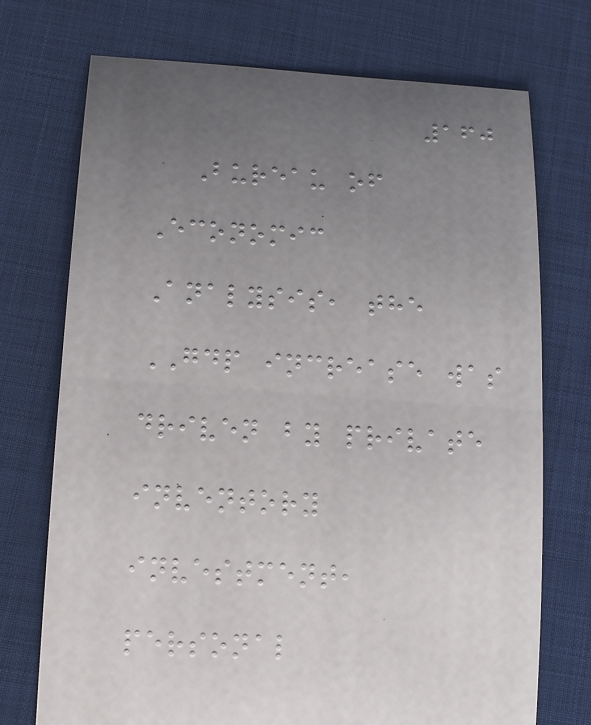160
Bureau of
Economic
Analysis, the
GDP increase was
driven by private
inventory
investment,
personal
